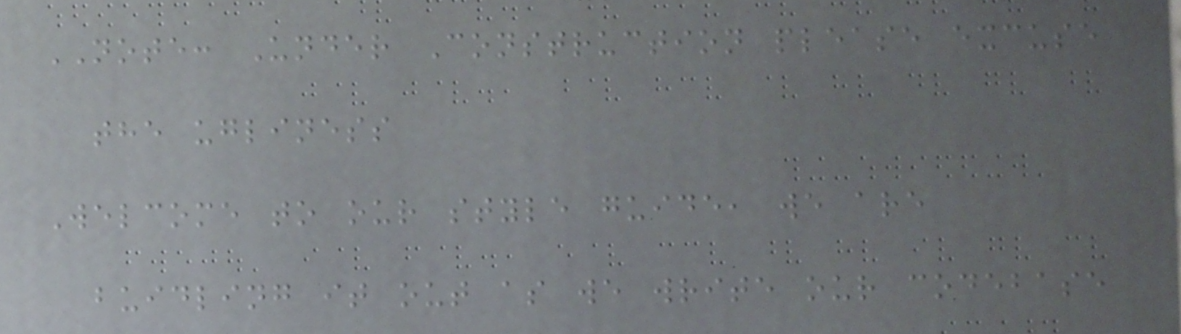NOTE: Under Construction please excuse
the ugliness
Welcome to our style guide, we are
buidling it out as we write our codebase
